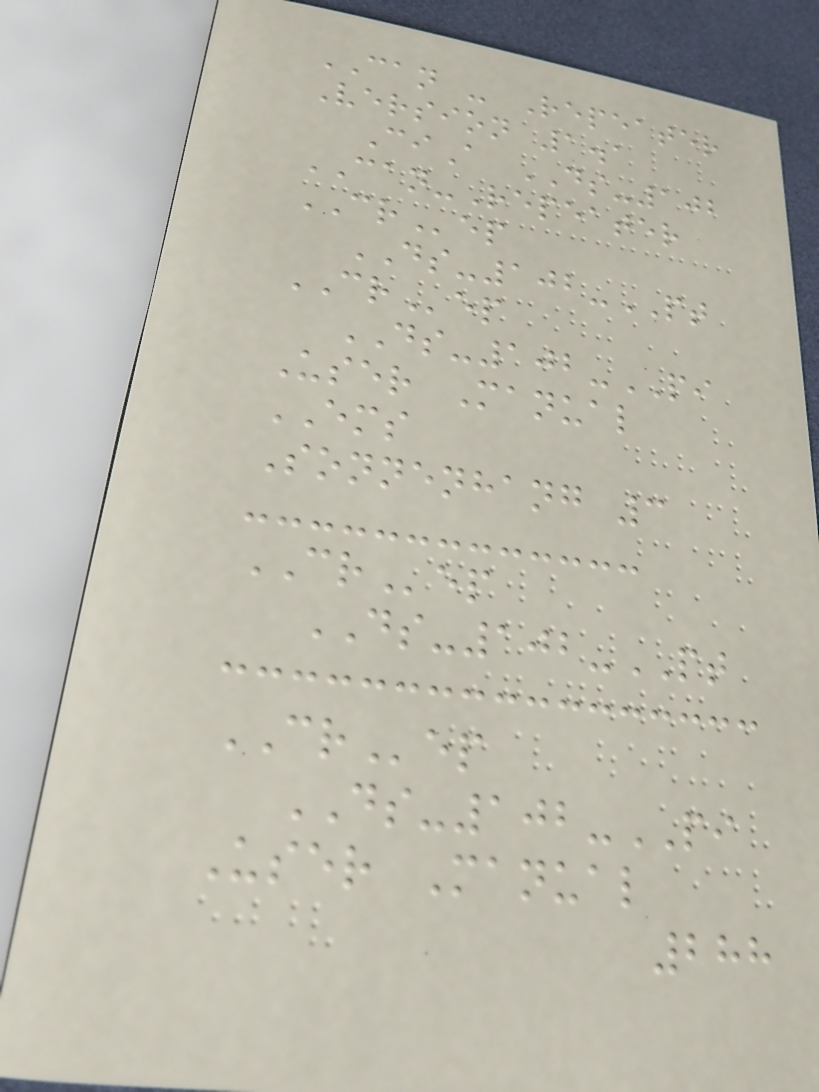CAN - Repeater
Version 1.1
CiA DS-102
CAN-Repeater
CRep
DS-102-PT
CRep
DS-102-PI
User Manual
EMS
Sonnenhang 3
CRep
DS-102-PT
CRep
DS-102-PI
User Manual
288
